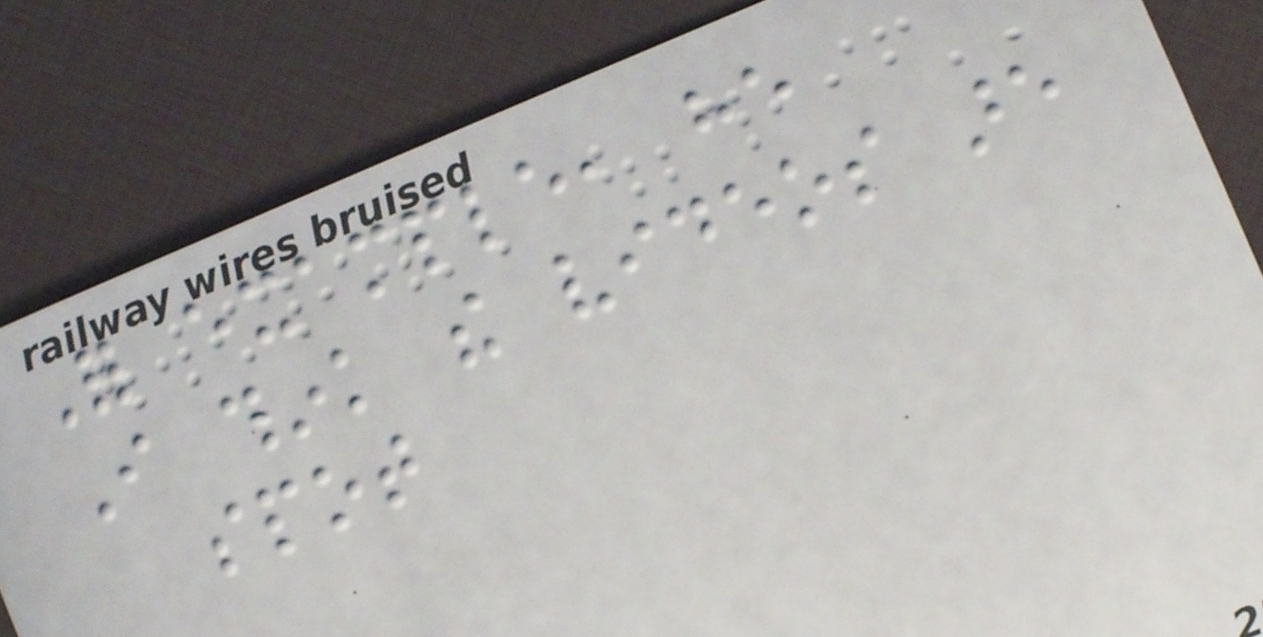For example, he
I think the videos are
spot
